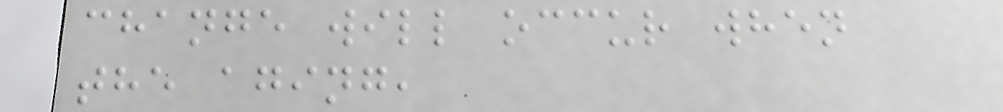change will occur when
the aging,
